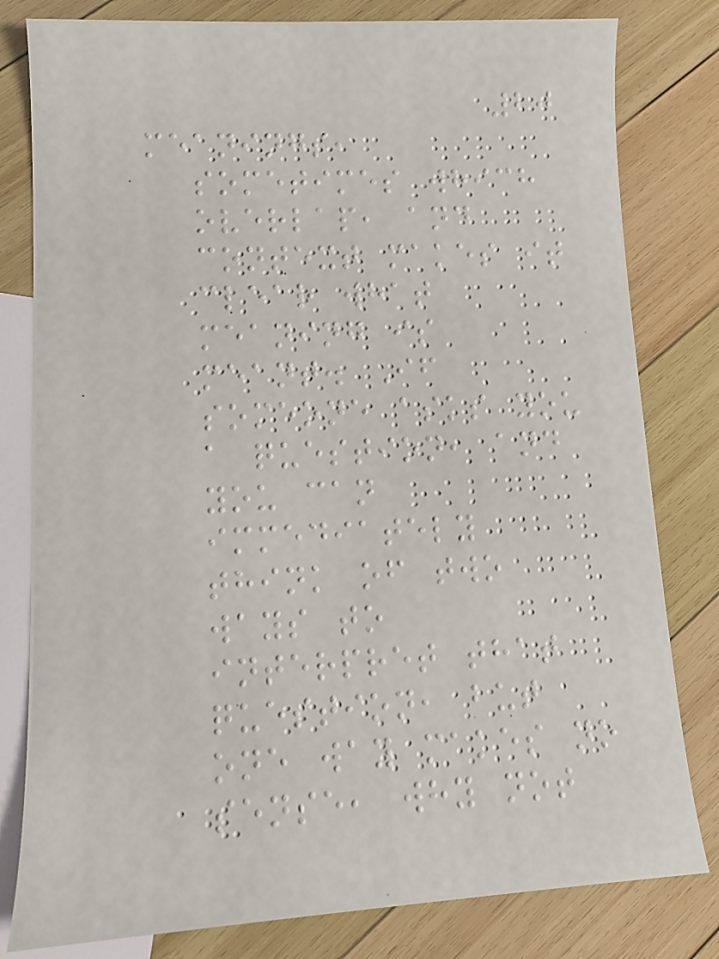20
meanings,
sometimes which
overlap, and
context makes it
clear what
meaning is
meant. If
someone asks you
a question, and
you can
immediately
think of two
ways to
interpret that
question, but
one way makes no
sense, why not
